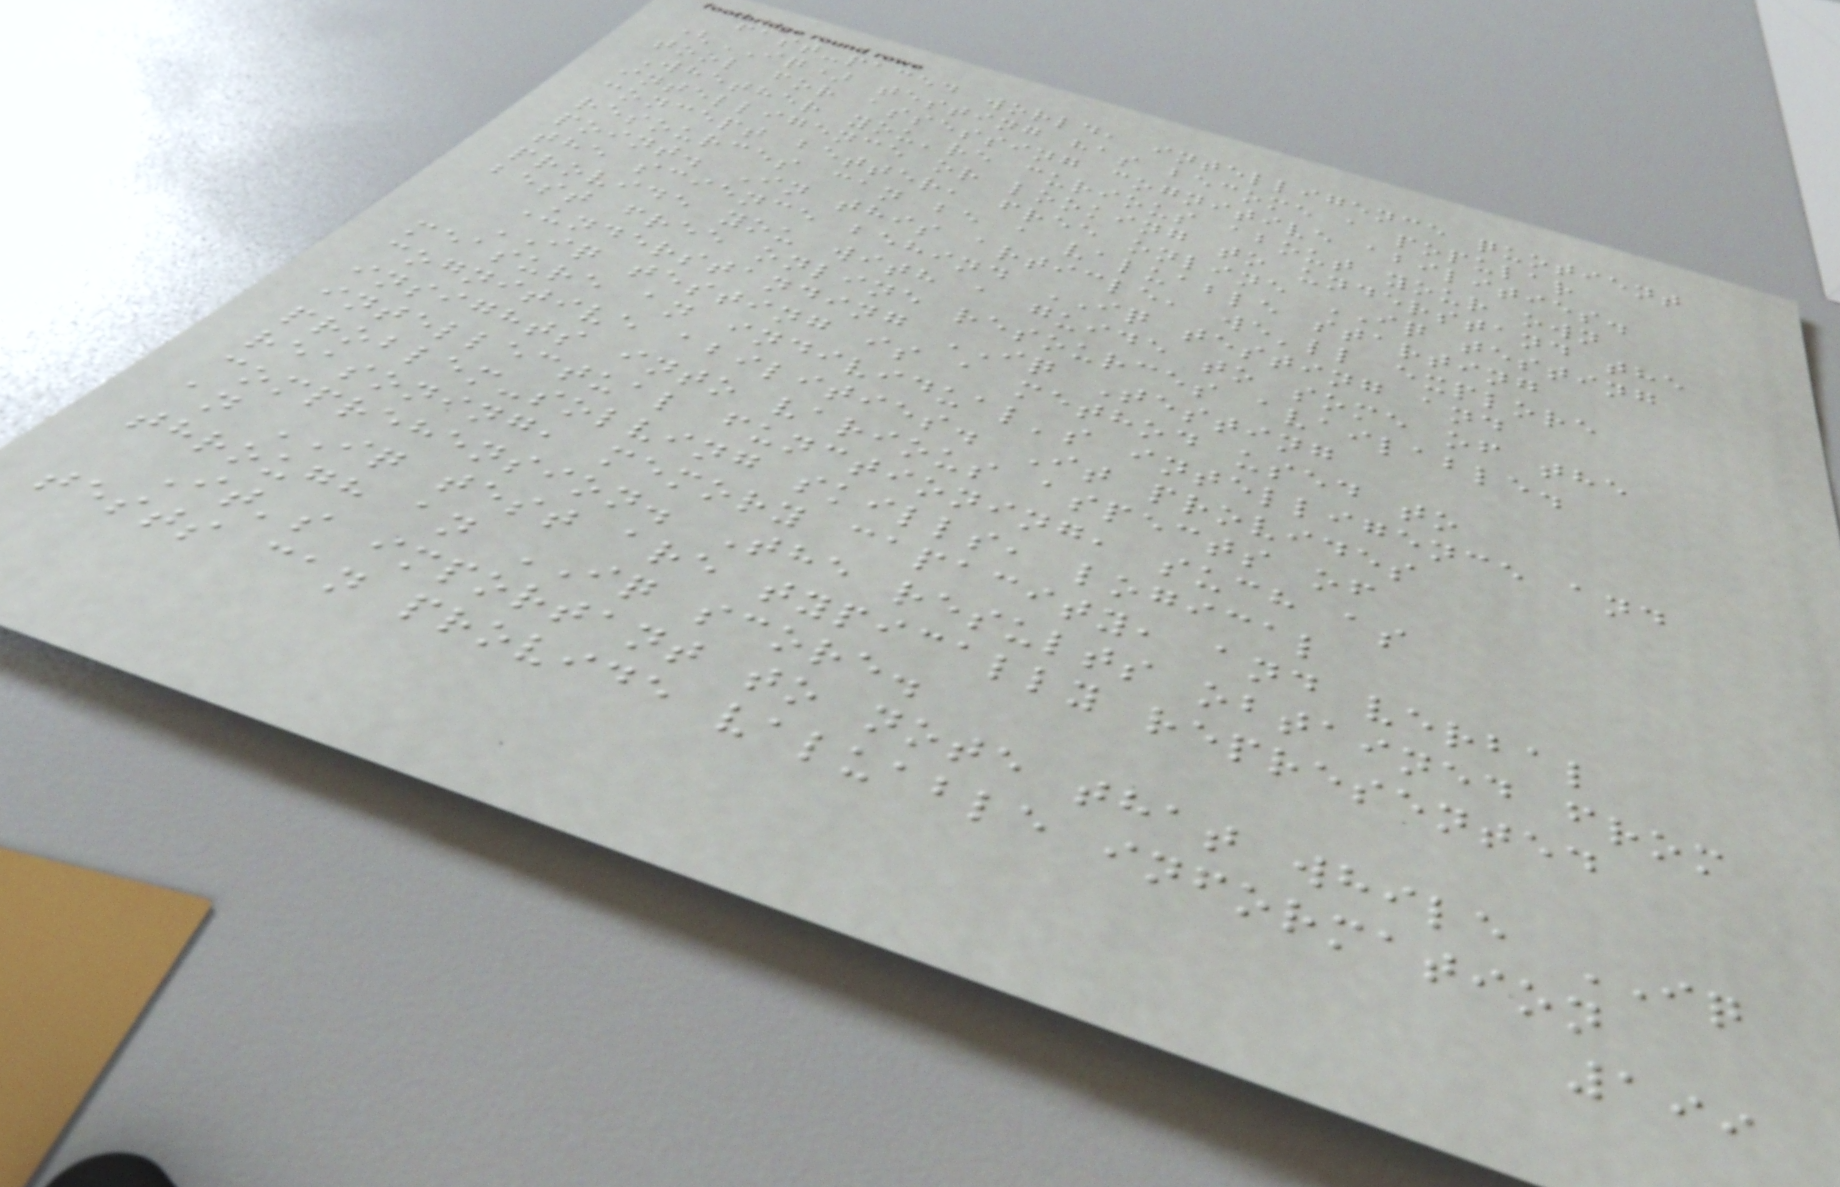fast-paced world, intelligence quotient
(IQ) testing has become a popular
tool for assessing cognitive abilities.
Whether you're curious about your own
intelligence or looking to understand the
concept better, free online IQ testing
resources can be a valuable starting
point. In this article, we'll explore
the science behind IQ testing and
provide you with a guide to some of the
best free online resources available.
Understanding IQ Testing
IQ testing is a method used to
measure an individual's intelligence and
cognitive abilities. It provides
insights into various aspects of
intellectual functioning, such as
problem-solving skills, logical
reasoning, memory capacity, and verbal
comprehension. The results obtained from
an IQ test are typically represented
through an IQ score.
It's important to note that while IQ
tests can provide valuable information
199
